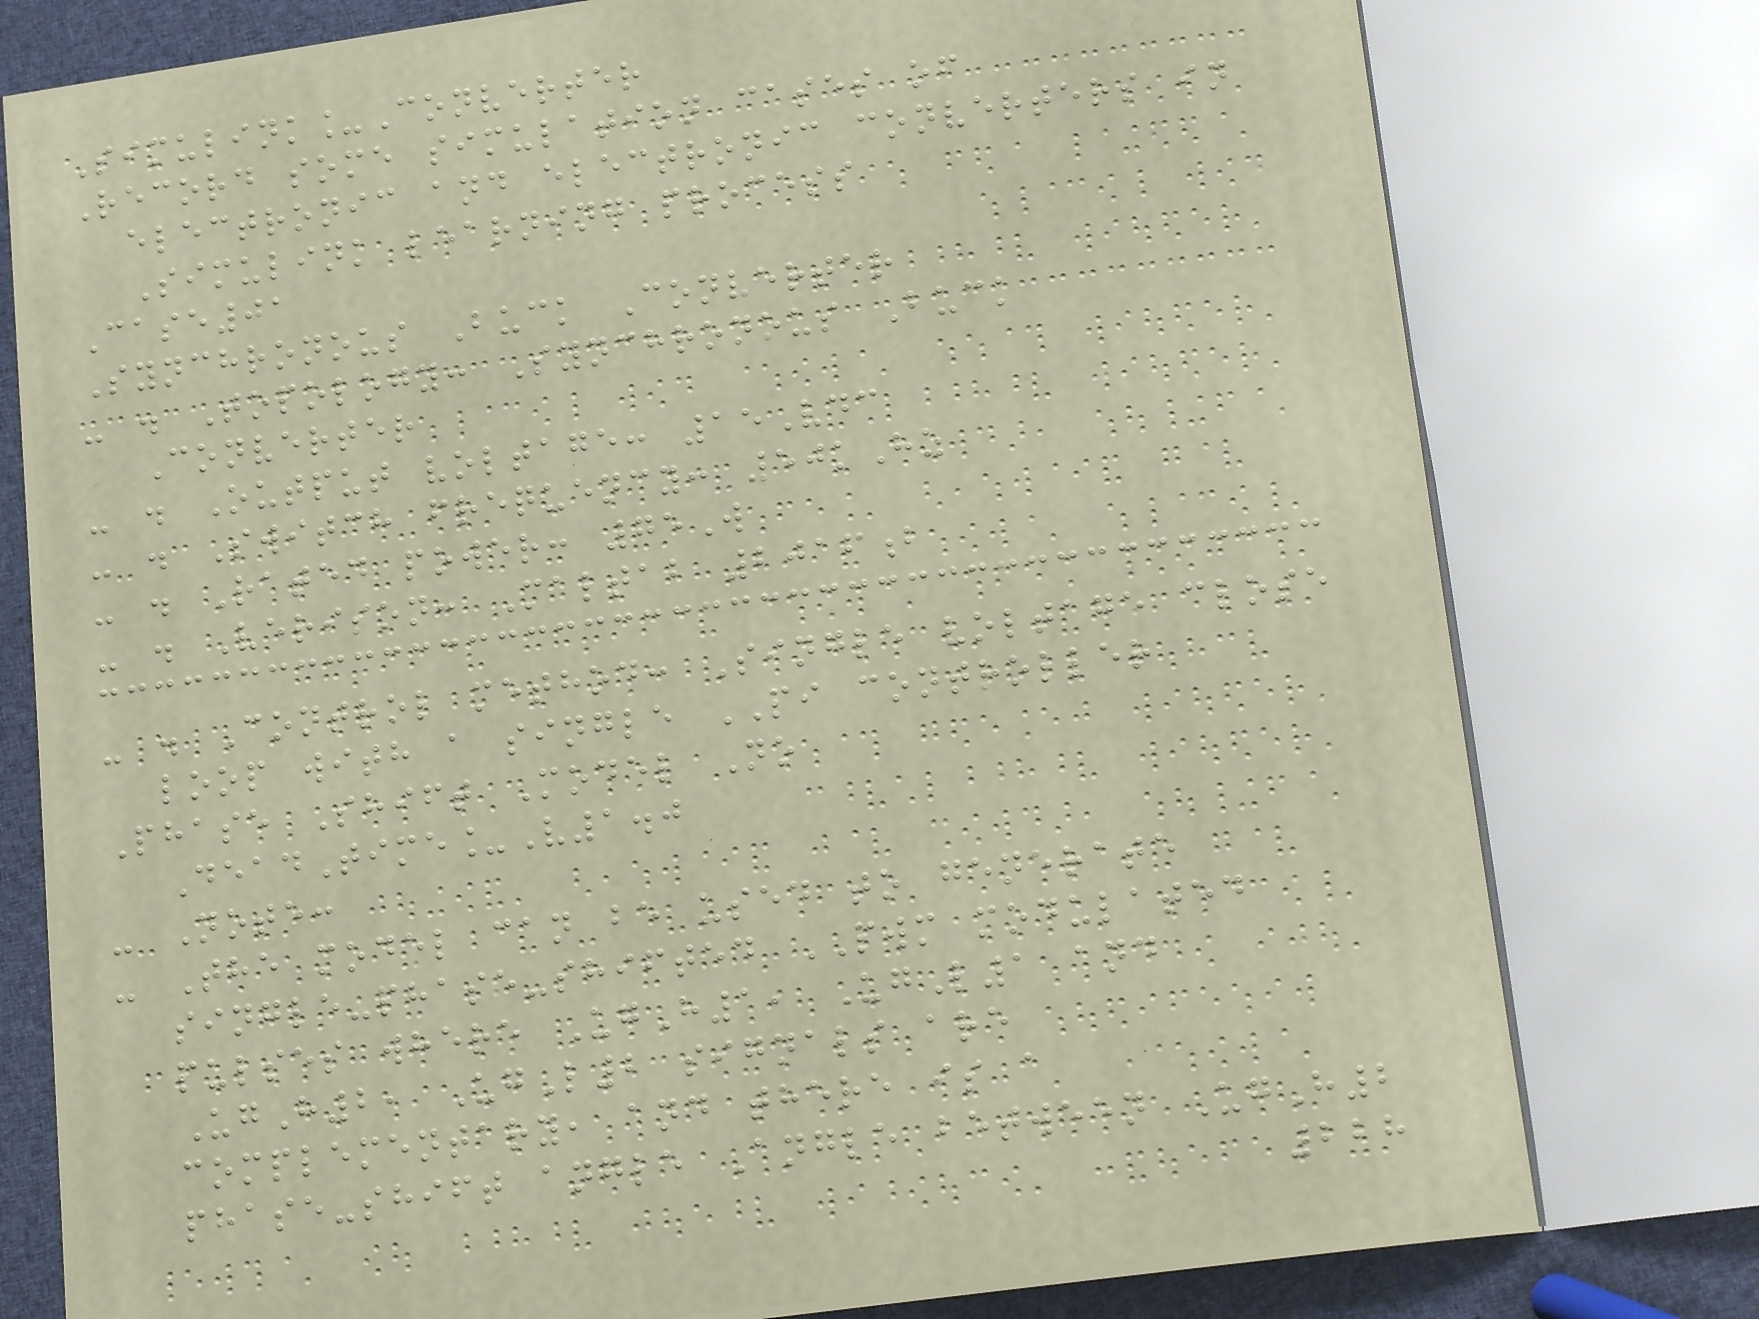Simulink_Converter
Record some simulation cases of
electronic and electronic converters in
Simulink learning process
Case01
Synchronous Buck Converter
- . Topology: Synchronous Buck
Converter
- . Output voltage: 15Vdc
- . Switch frequency: 50kHz
- . Rated power: 75W
- . Verison: Maltab 2016b
- . Control method: Single voltage close
loop with a single PI controller
Phase Shift Model No
DeadTime_V1.0
- Note:
- The model can be used to generate
single-phase-shifted PWM modulated
pulses where UgH1, UgL1 and
UgH2, UgL2 signals are
complementary, and there is a
phase-shift angle Angle between UgH2
228
